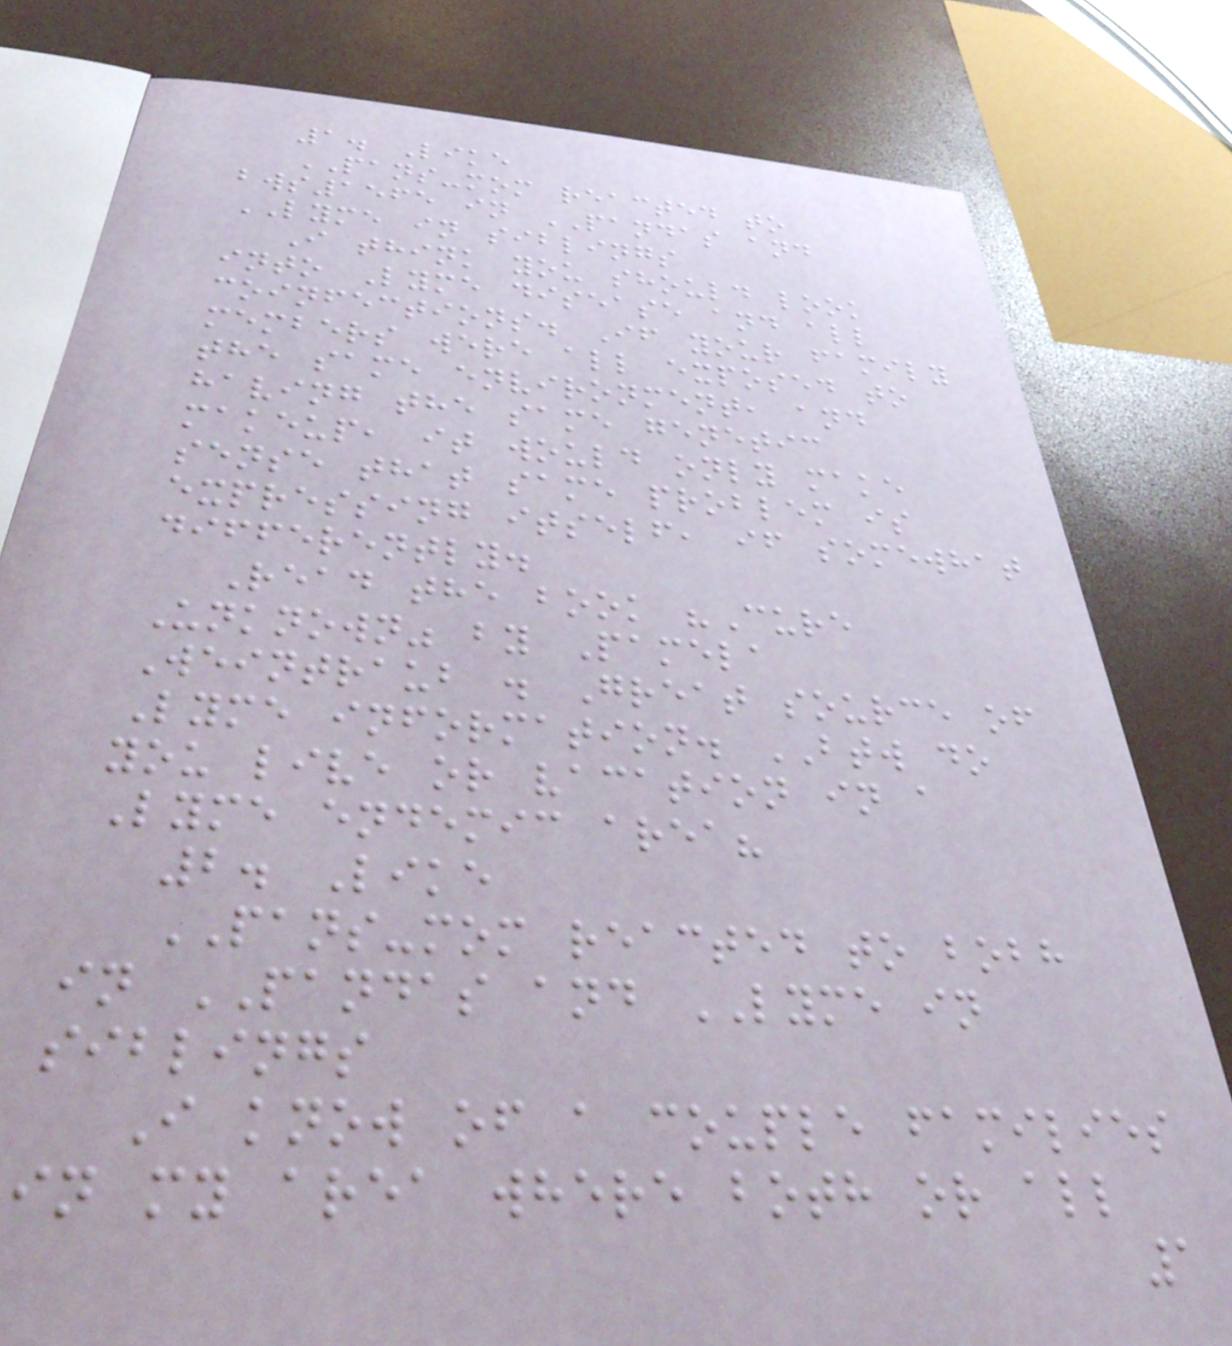1. Like
PANS-mom reacted to
bws1565 in PANDAS and
LYME in siblings
I think you should look
into Lyme disease and all
coinfections. If your family
members were all exposed to
the same environment, and
having the same genetic
makeup, it would only make
sense that same problem is
expressing itself, if somewhat
differently.
Read the book "Cure
Unknown" by Pamela
Weintraub . Great source of
Lyme information. BTW do
you live or vacation in a
Lyme endemic area?
2. Like
PANS-mom reacted to bobh
in PANDAS and LYME in
siblings
I know of a couple families
in my area where both or all
1
